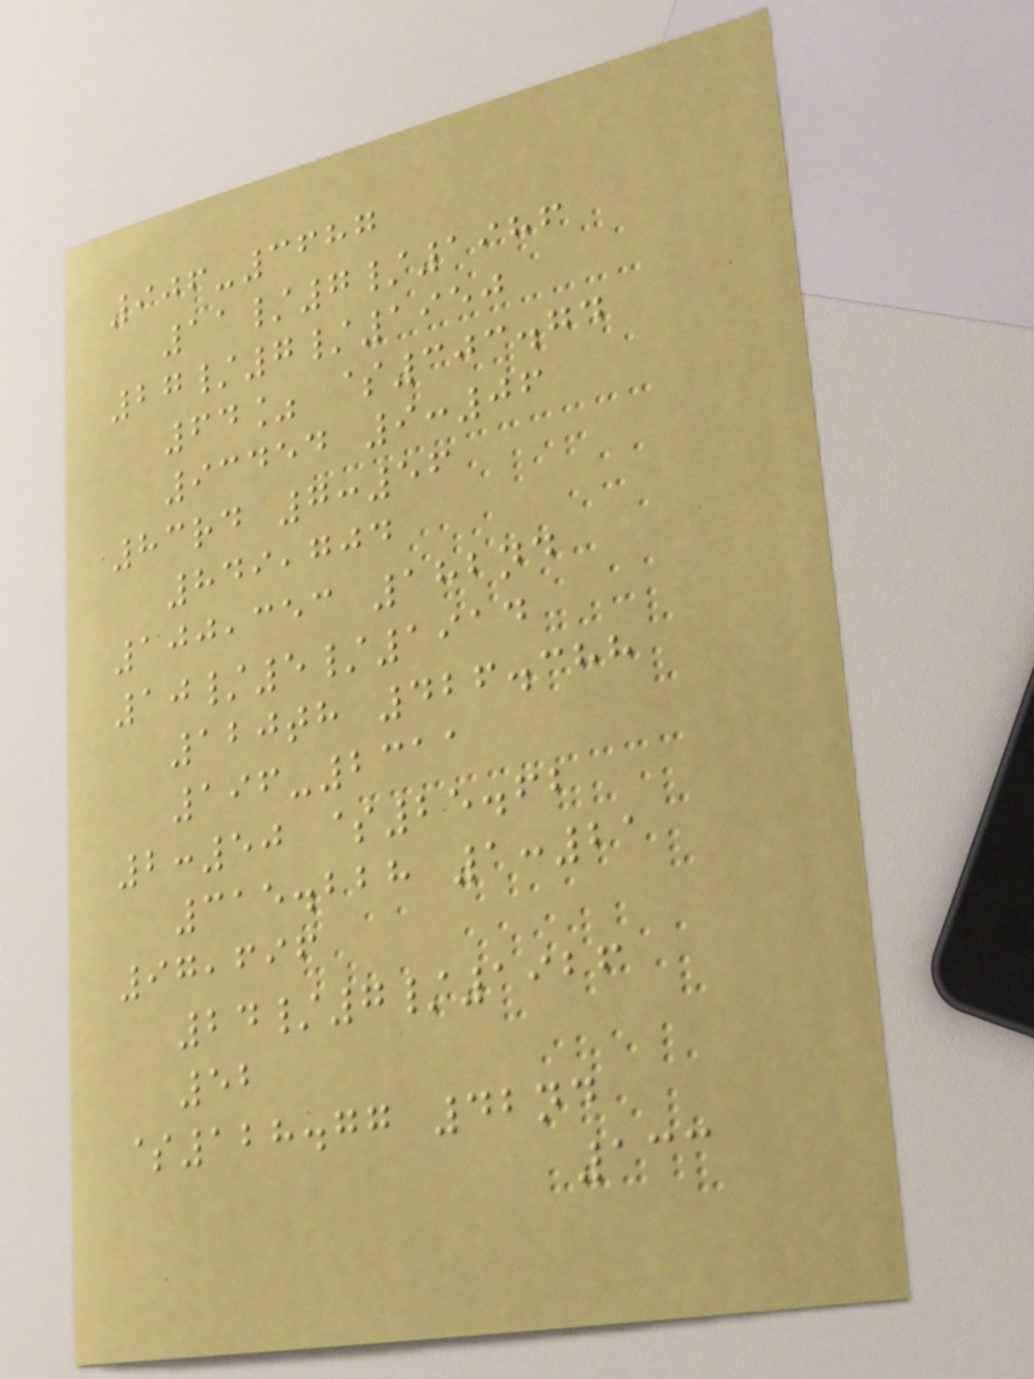906-3687
11/7/1986
27/7/1950
64% $303.74
93454 9:06
83rd 7:56
849,704
100,353 182nd
10/5/1914
120th 426.388
196-2311
2:50 $25.62
315.228 1:21
97,696
24/7/1926
52
$128.77 42nd
133
